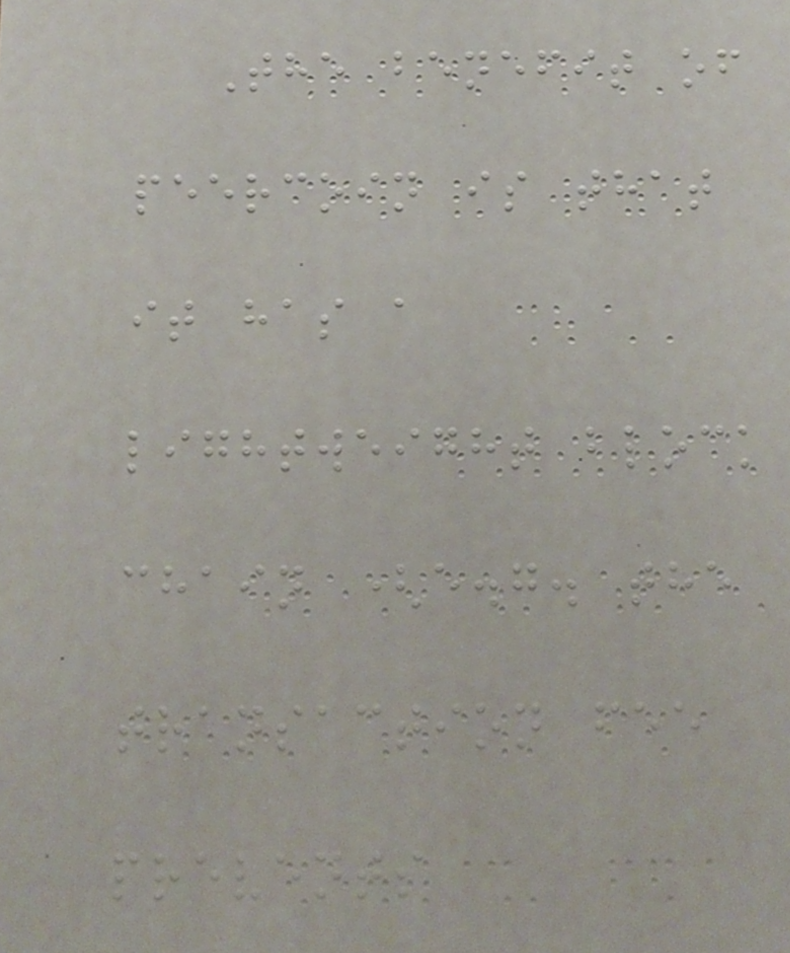The benefit of
peercoin is that
it has a
lightweight block
chain (e.g. the
transaction fee
prevents
